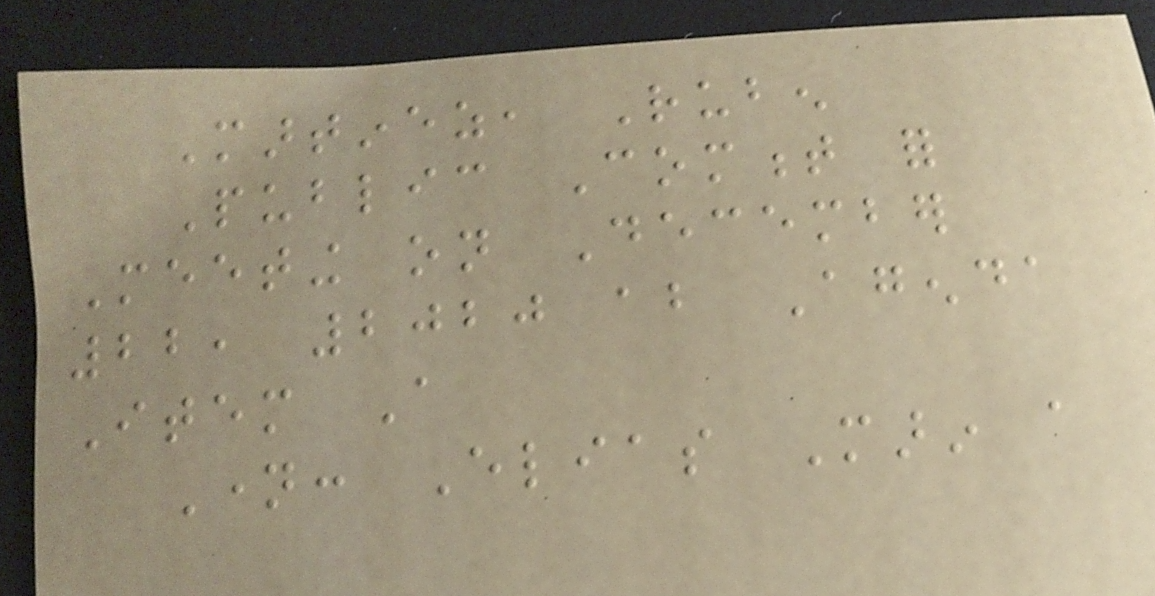Martinez, Ruben
Public Comment for
Meeting on December
22, 2020 about Agenda
Item A
Name: Elias Marin a
